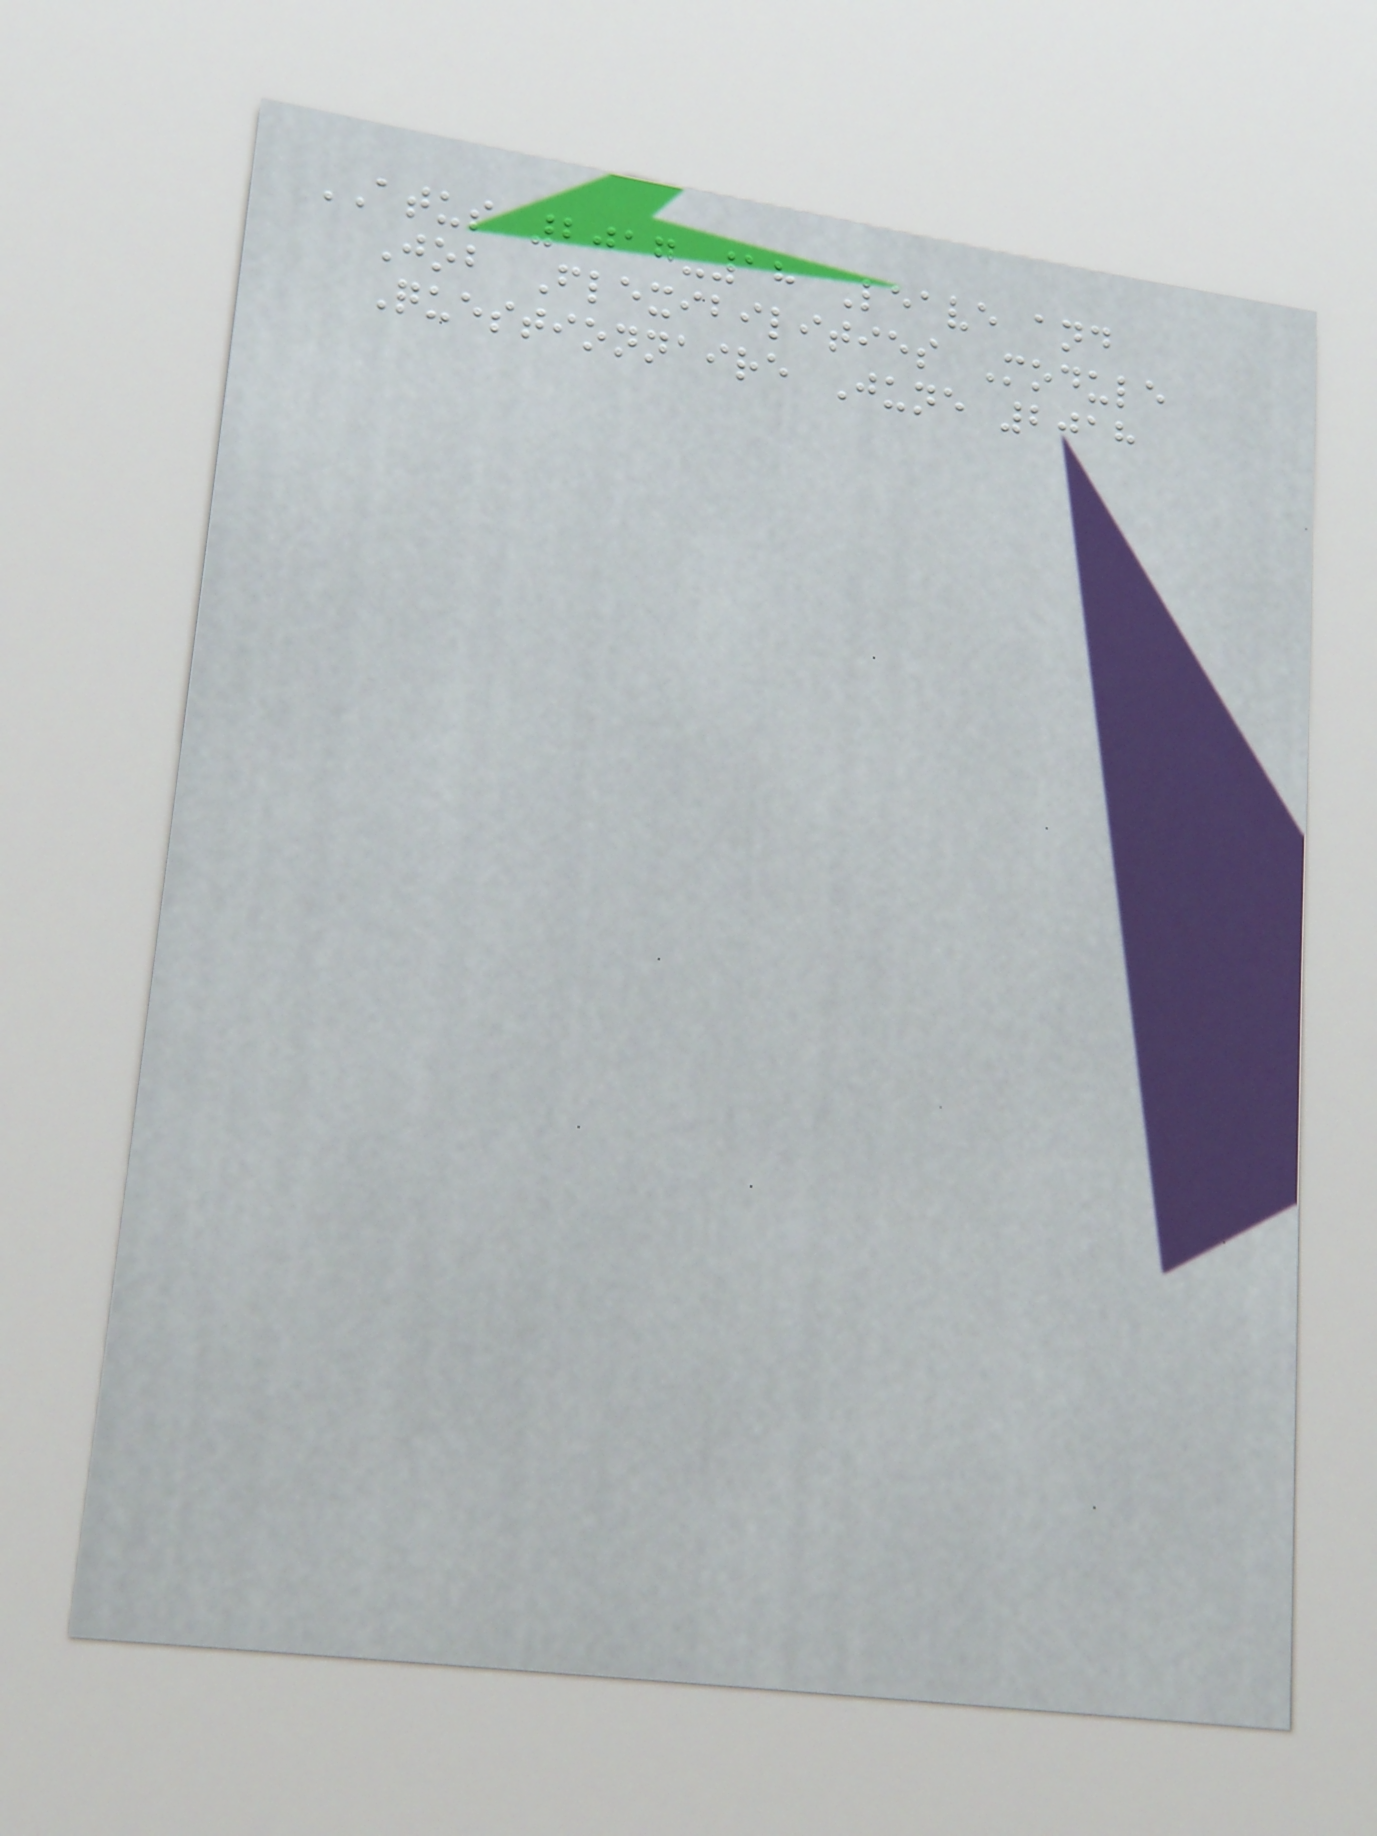ATUS 2017-18 Leave and
Job Flexibilities Module
Questionnaire June 2018
